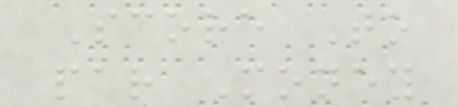Score To
par Money
